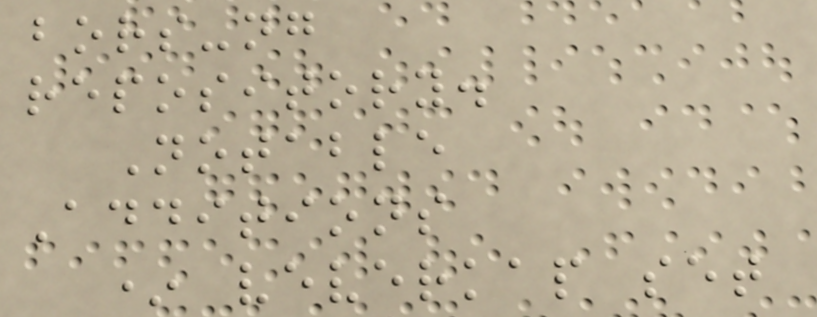bors-ng
repository.
Notable
Additions
* veverkap set
